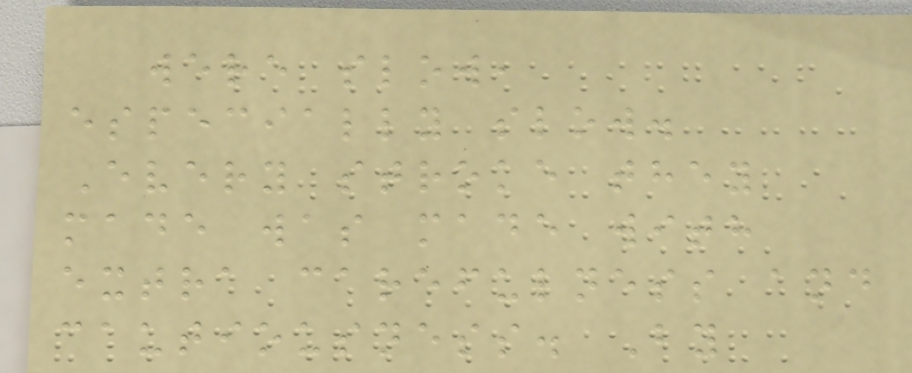were slow,
especially slow.
Every stroke they
made was made with
extra carefulness and
cautiousness. By
